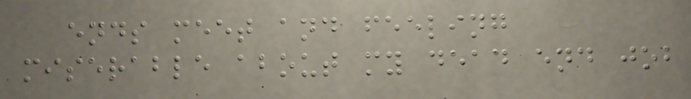ends meet and feeling
miserable about my dead end job
